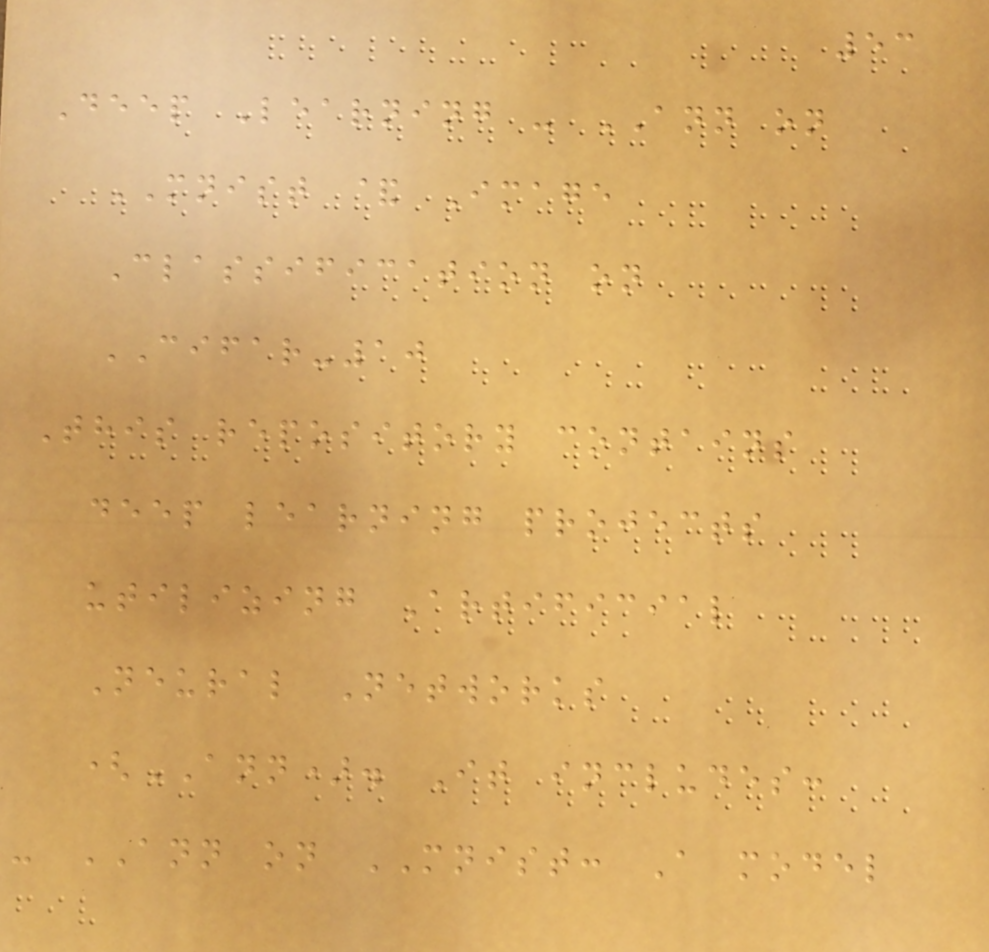53
Deep Learning - ANN on
MNIST & Image
Classification on
CIFAR-10
This repository contains
deep learning projects
utilizing Artificial
Neural Networks
(ANN). It includes:
- ANN on MNIST: A model
